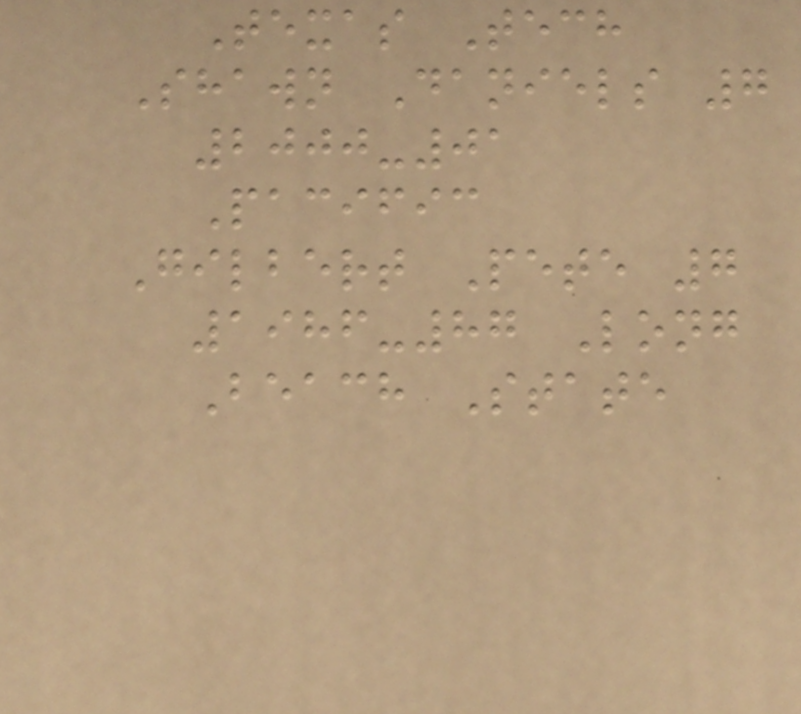Texas Tech
Shawn Daniels 7
2000-01
Pacific
Gilbert Pete 7
1986-87 Long
Beach State
